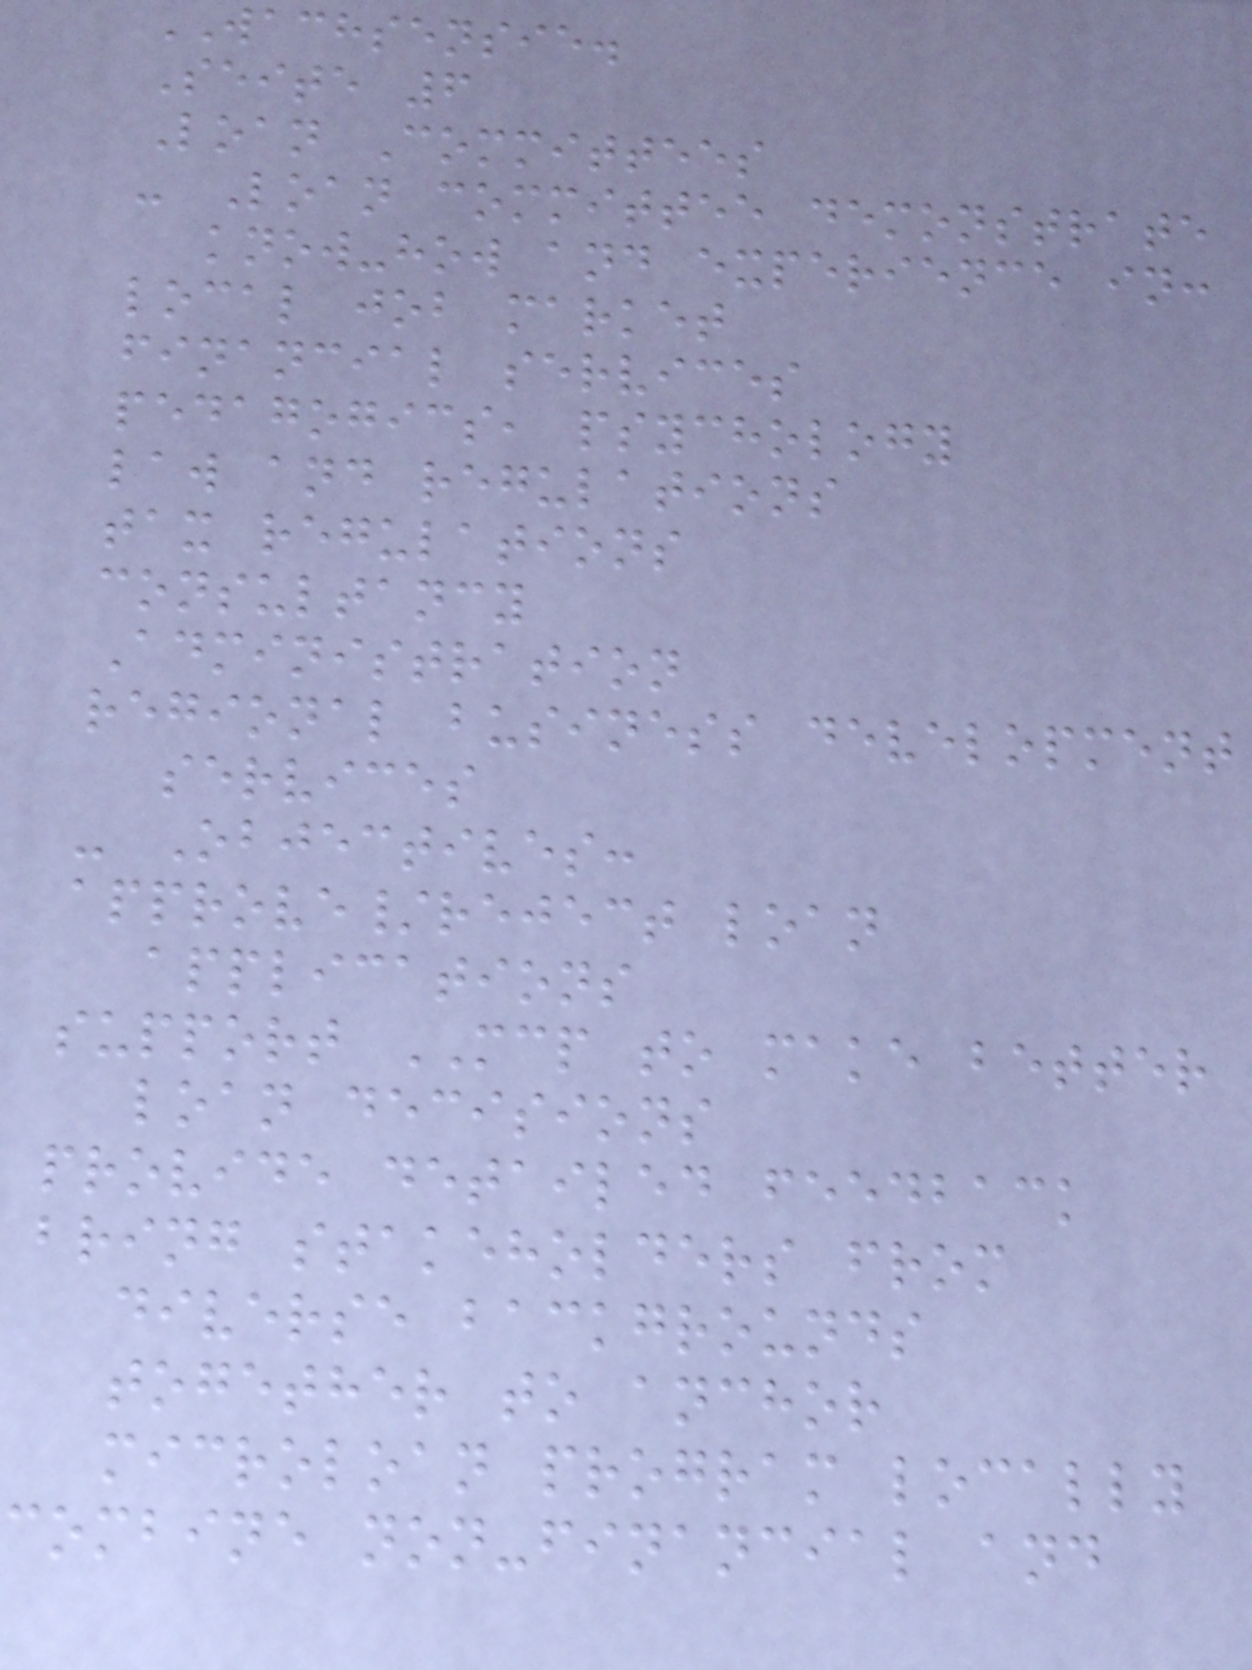WACHSENSIE.
Seite 6
Loan Committees
- Loan committee demonstrate
know-how and experience in:
local job market
financial services
pedagogics, psychology
law and regulations
tax regulations
consultancy
Administration
regional business development
services
- Objectives:
approve/reject loan
applications
support MCP to make better
loan decisions
provide detailed feedback
bring stakeholders from
diverse backgrounds
together to anchor
microloan program locally
combine non-financial and
